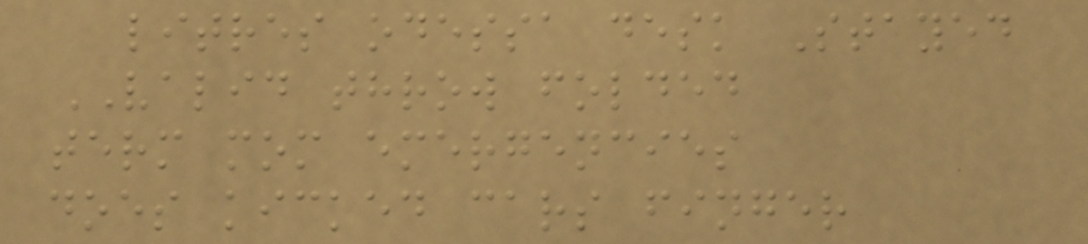litres odessa desk Stayed
VALID throw folded
term mom emergencies
does kicked cars finger
